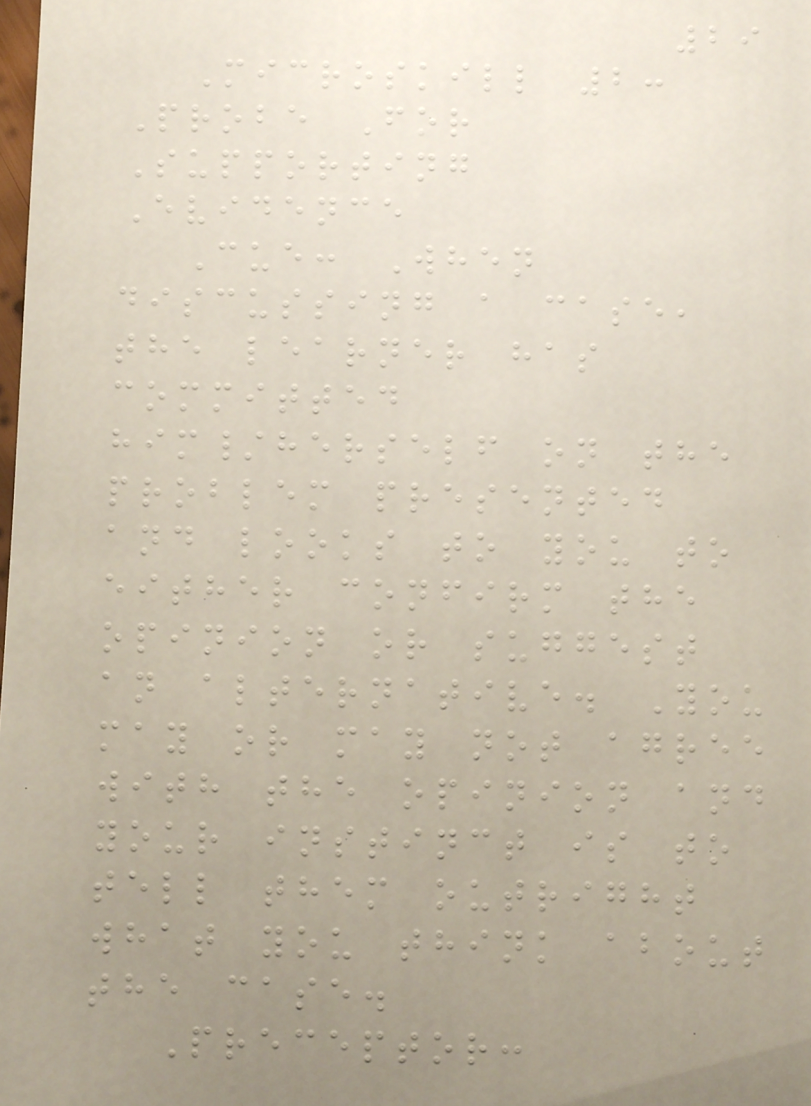29
Microskill 2:
Probe For
Supporting
Evidence
Cue: When
discussing a case,
the learner has
committed
him/herself on the
problem presented
and looks to you to
either confirm the
opinion or suggest
an alternative. You
may or may not agree
with the opinion and
your instinct is to
tell them outright
what you think about
the case.
Preceptor:
